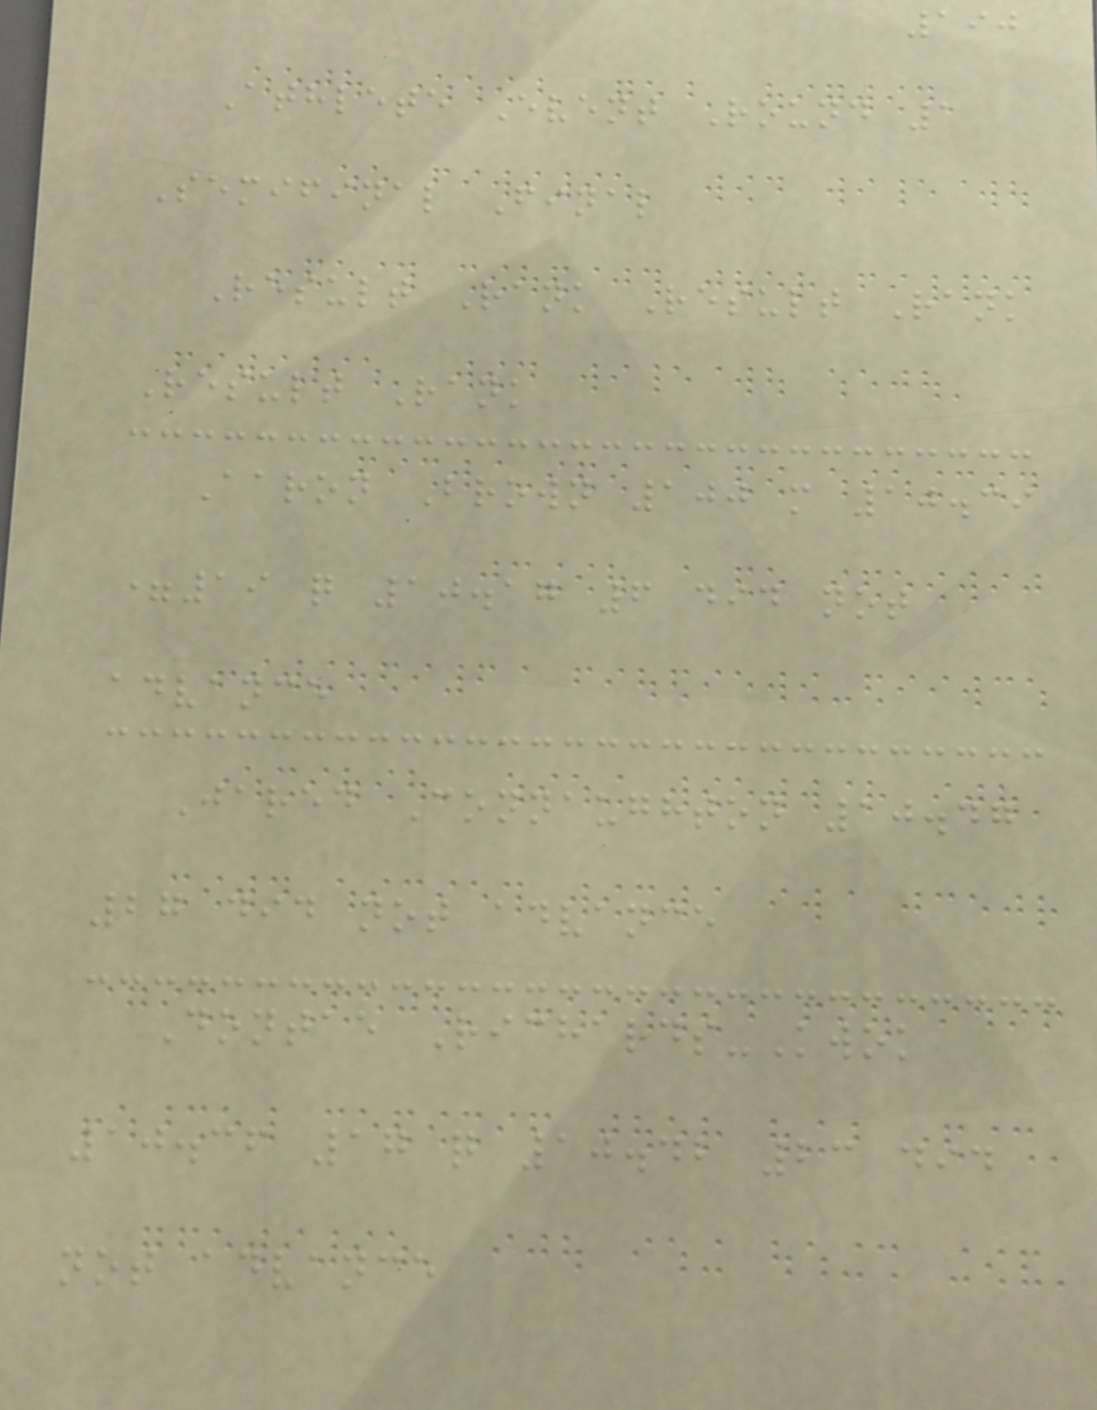190
Athlete Event Round 1
Semifinal Final
Result Rank Result Rank
Result Rank
Aaron Brown 100 m 10.39
=19 q 10.17 6 did not
advance
Jared Connaughton 10.47
27 did not advance
Dontae Richards-Kwok
10.36 17 q 10.42 23 did
not advance
